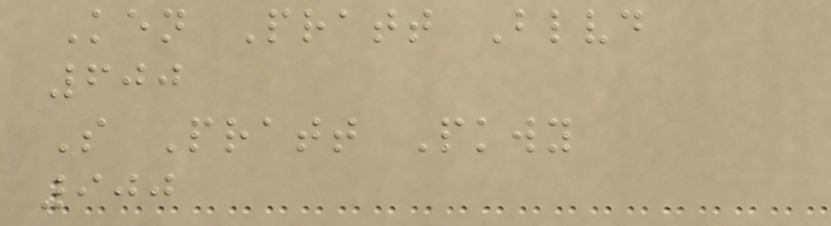Ken Pratt Blvd
600
S Pratt Pkwy
900
